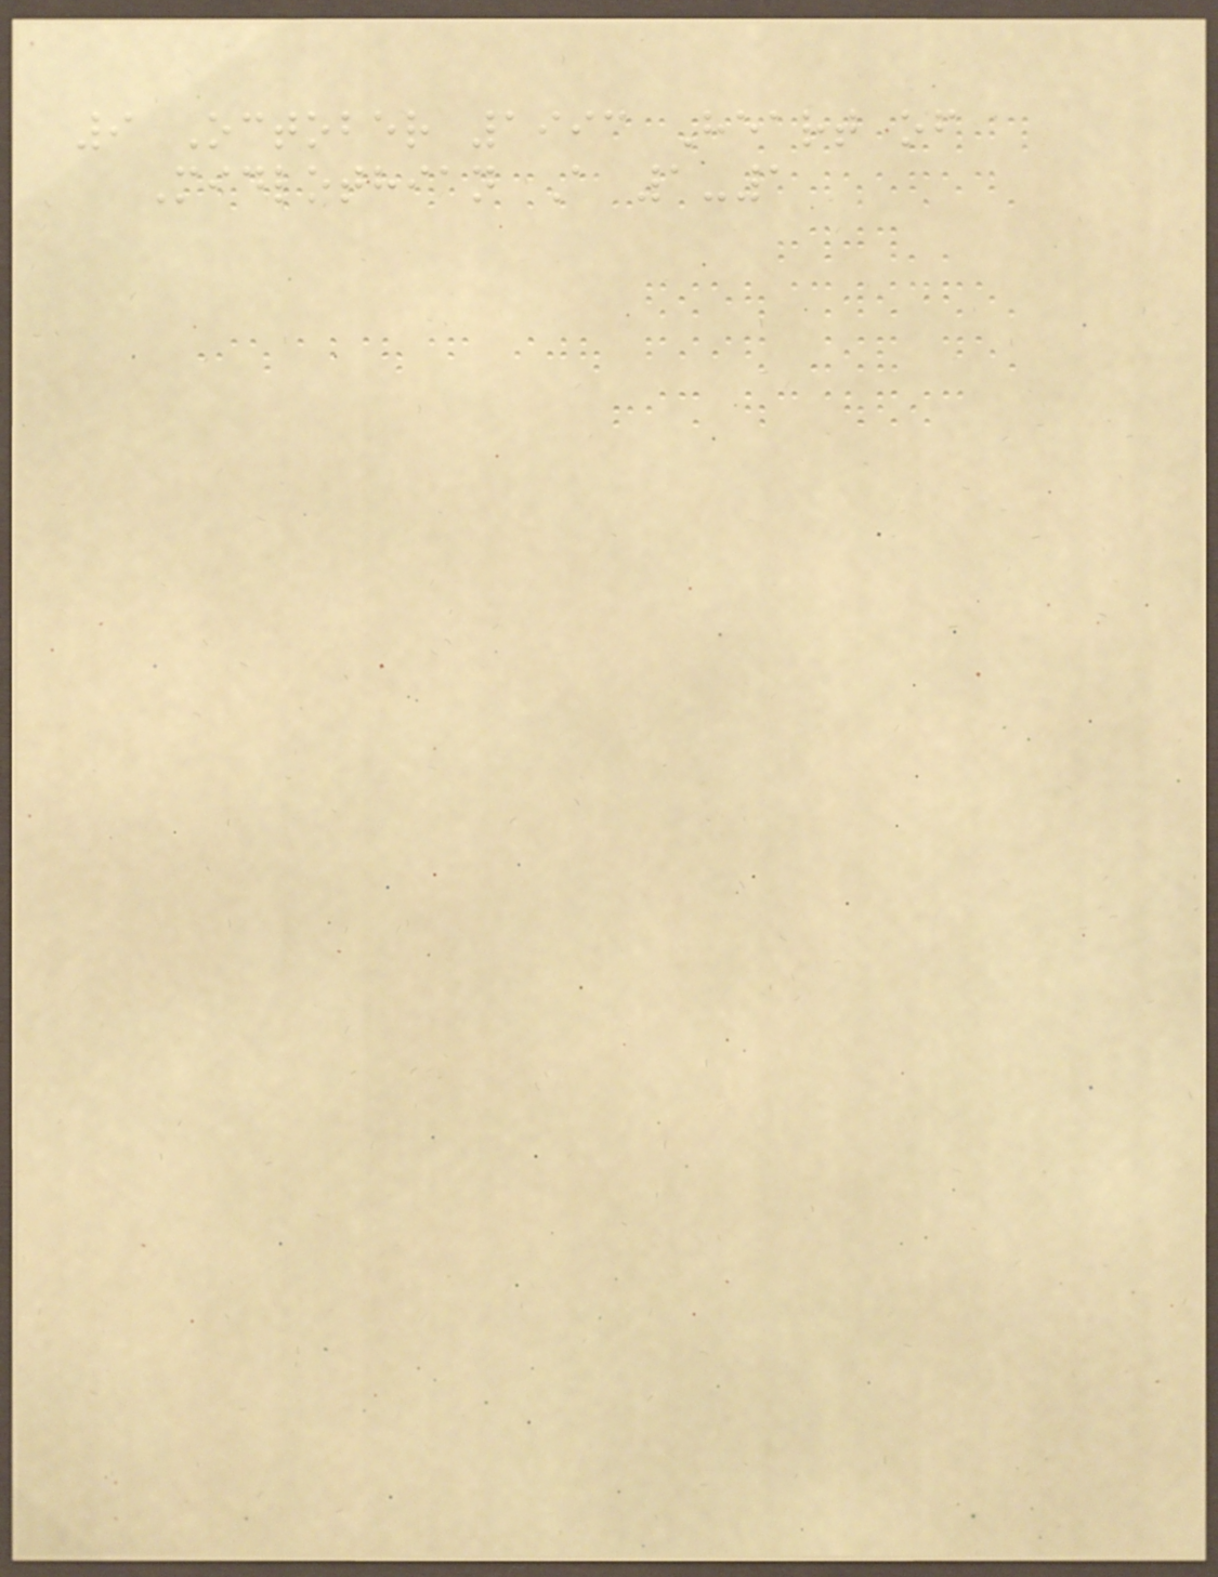9 October 1993 Heart of
Midlothian A 1-1
